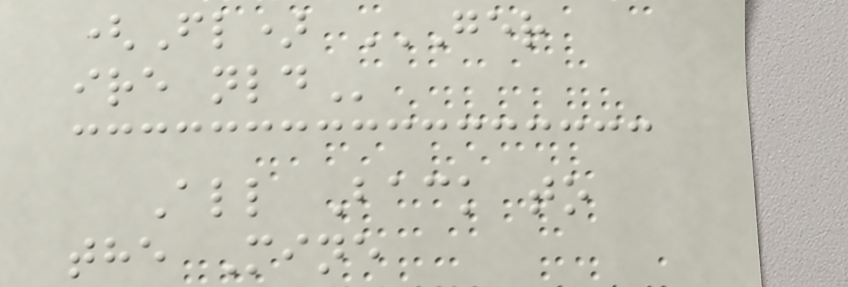(Fl) GER
IRE NLD
All Back to
the Mine
